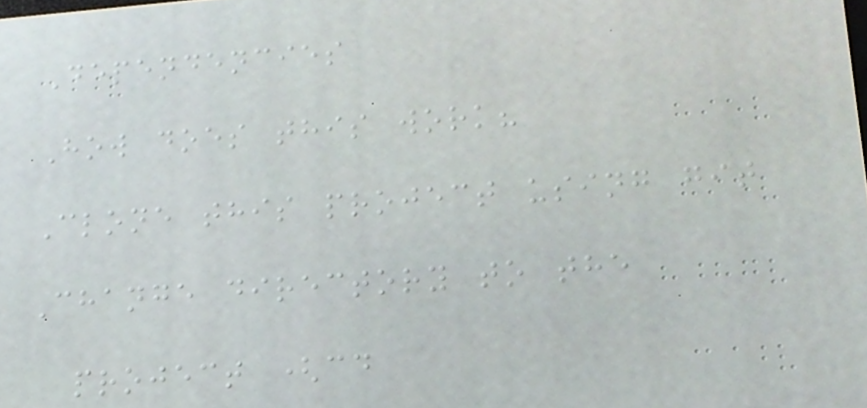Dependencies
How does this work?
Clone this project using git
Change directory to the
project (cd
